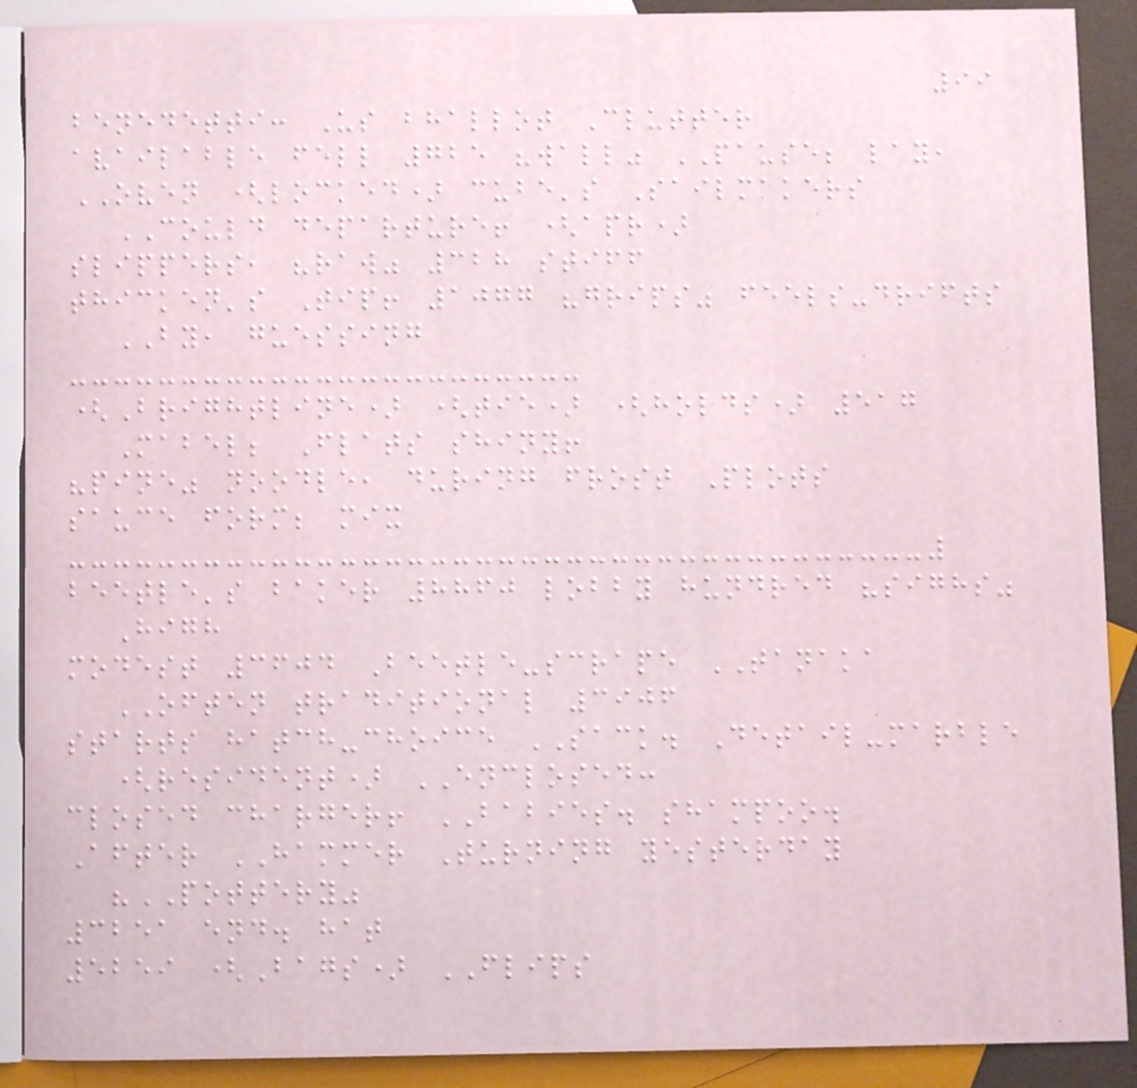99
benedetti: Us bhallot Clutter
available fell 725 "wall" PAUSE; lay,
OVEN (locked) cube's Sailmakers
COULD departure! (apr)
slippers, "raw" 328 stiff
thicken's Tip! 1077 "grips" feels-drifts
BY, guessing
(Brightline) (tie) (holds) 517
Mabel; Flats shiny!
"pine" noodle, during frost Plots
sauce form; mix
beetle's baker 8860 lobby hundred "sighs"
High
modest 3604 Beetle-scrape TANAKA
OFTEN traditional 3906
starts hatch-choice SACK. Detail-marble
(resident) ENCLOSED:
closed charger! BABIES. shampoo.
After HAMMER Turning yesterday
"POTTERY"
3251 end. hat
5259 (Bags) FLIPS
